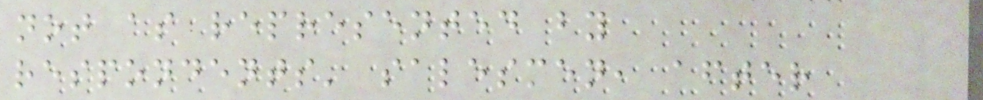not as represented by
respondents' salesmen, after
